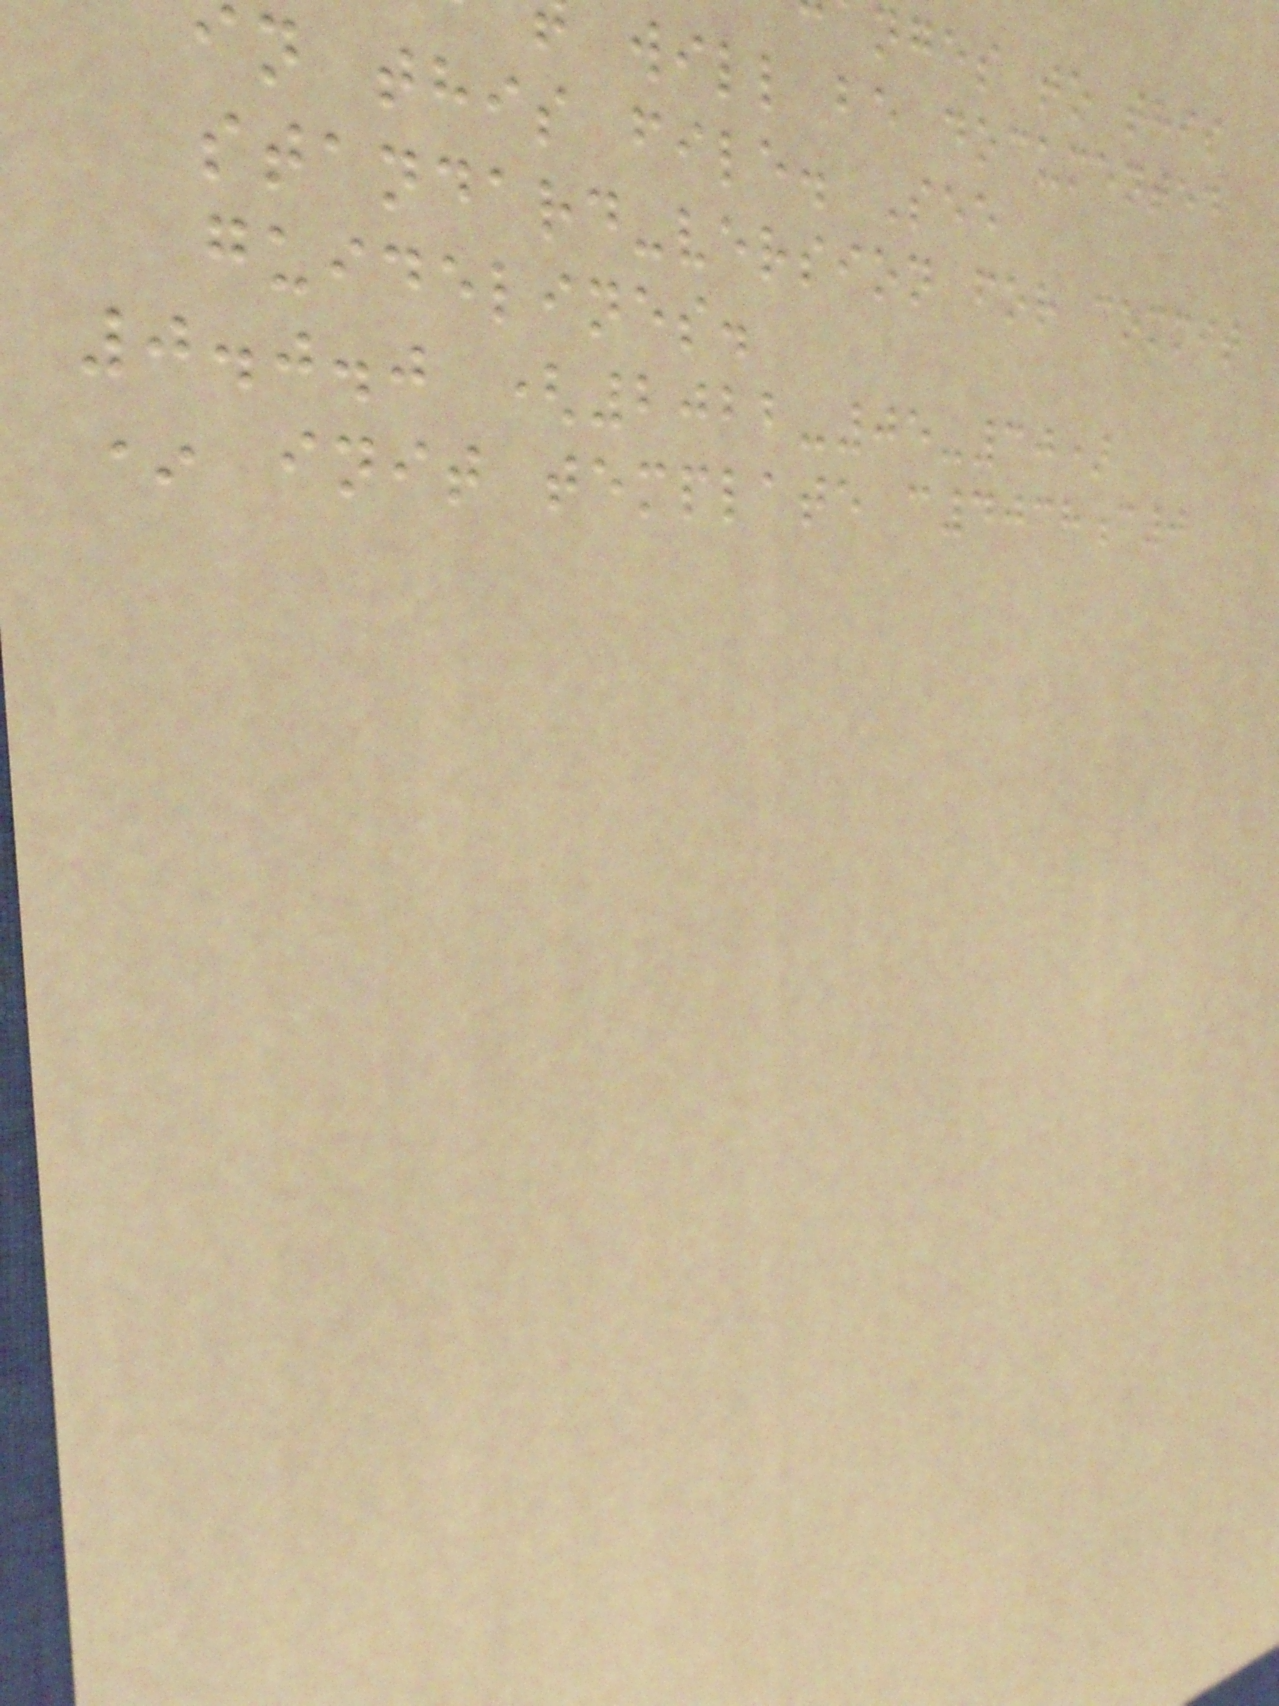nges to this
will be documented
n this file. See
standard-version for commit
guidelines.
0.0.0 (2022-05-30)
* init template c4038c0
